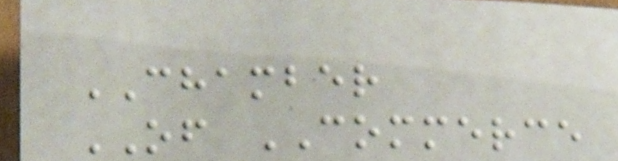CHAMBER
OF COMMERCE
